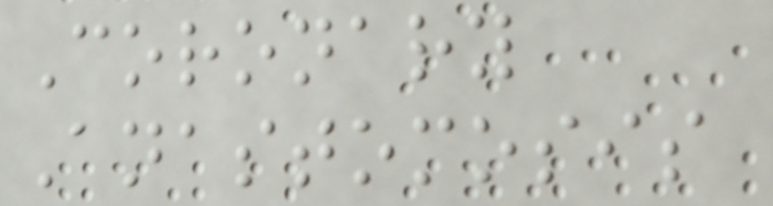Coronary
Anastomosis
